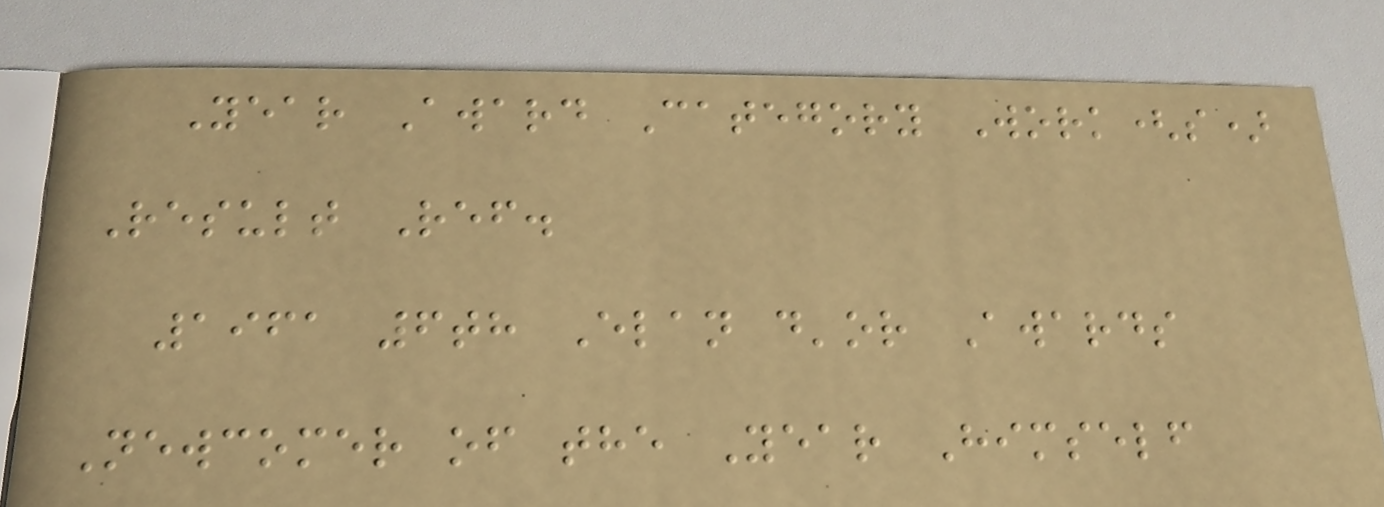Year Award Category Work(s)
Result Ref.
1961 6th Elan d'or Awards
Newcomer of the Year Himself
